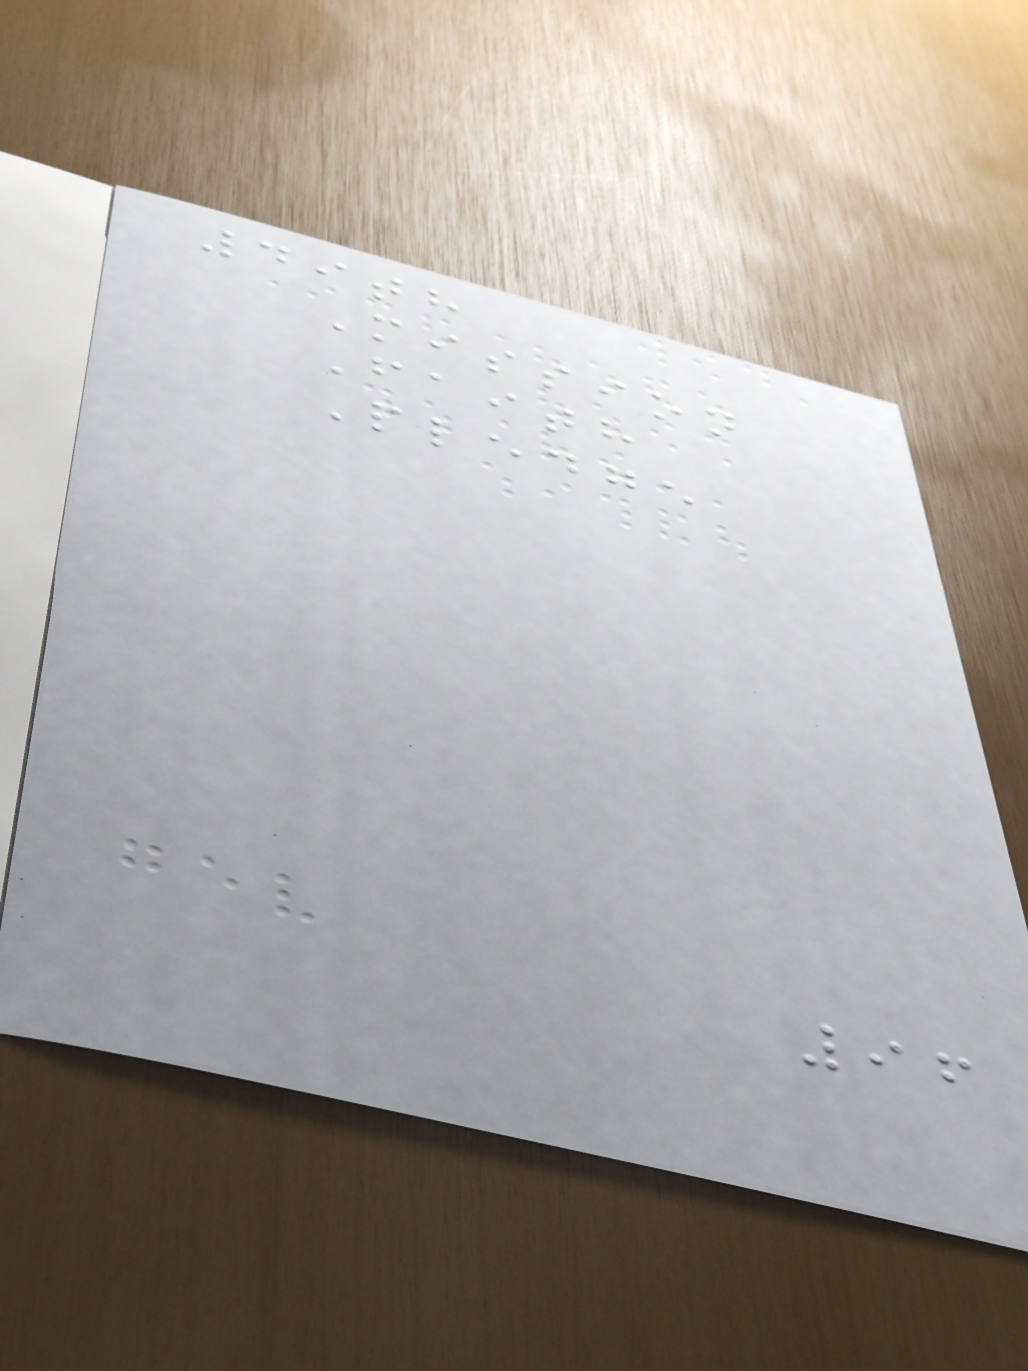49th
Mission
Faith
Pledge
96
